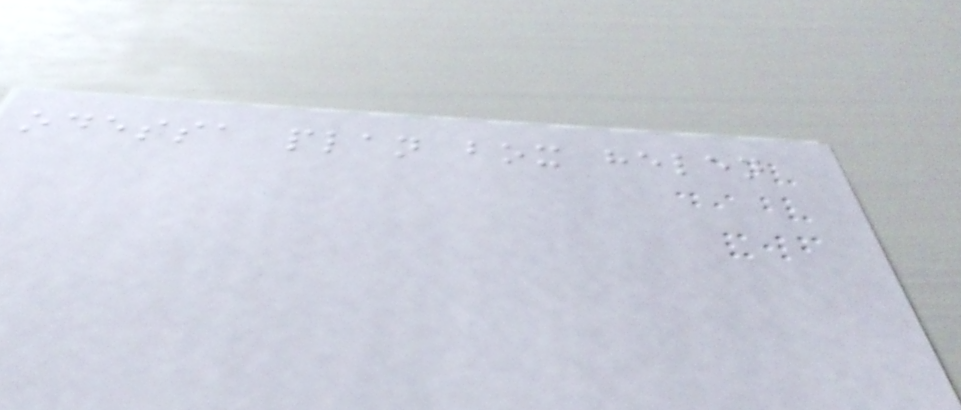odessa plan box helen
